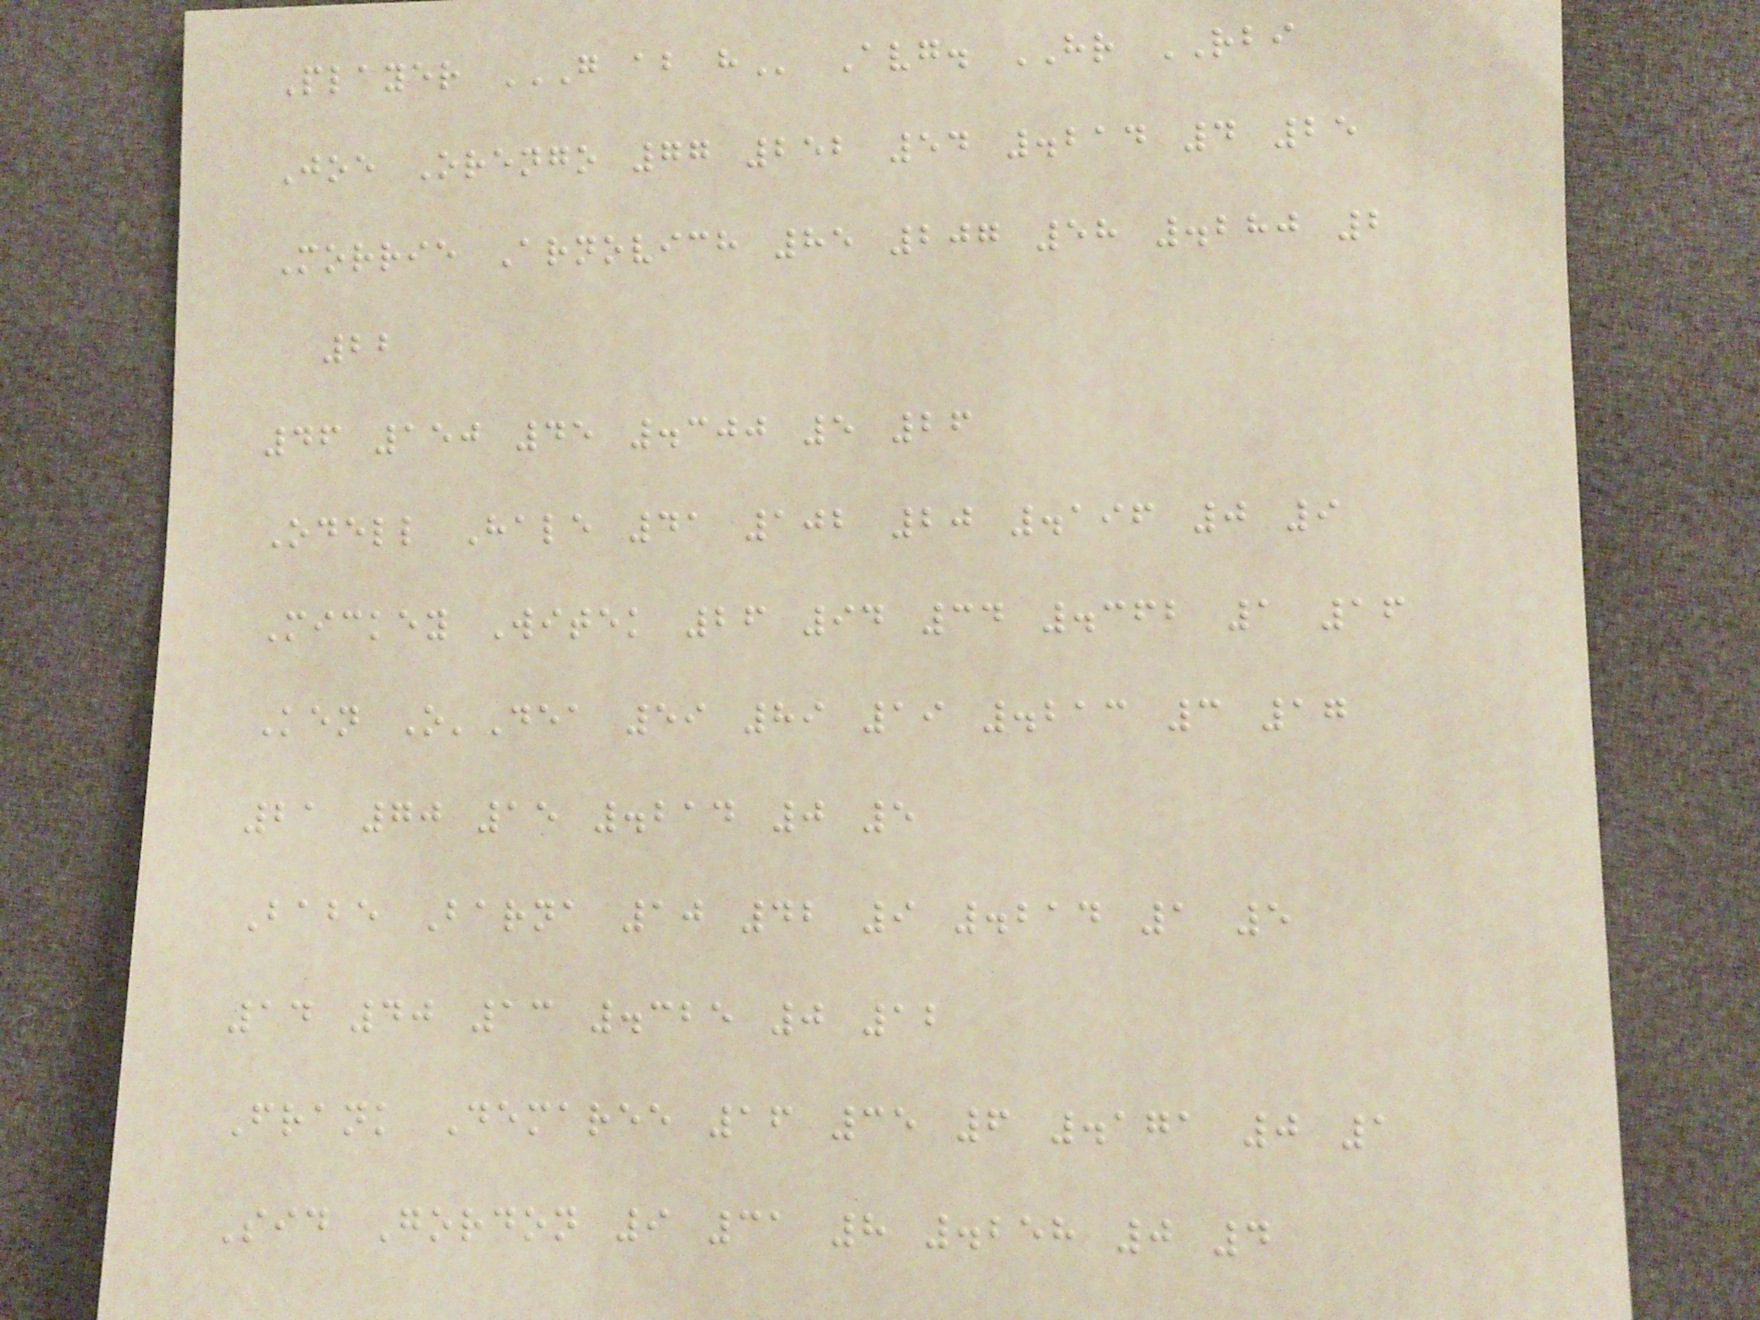Player G AB H Avg. HR RBI
Joe Orengo 77 252 54 .214 4 25
Morrie Arnovich 85 207 58 .280 2
22
46 150 45 .300 5 26
Odell Hale 41 102 20 .196 0 9
Mickey Witek 26 94 34 .362 1 16
Ken O'Dea 59 89 19 .213 3 17
21 70 15 .214 0 5
Babe Barna 10 42 9 .214 1 5
14 40 13 .325 0 12
Frank Demaree 16 35 6 .171 0 1
Sid Gordon 9 31 8 .258 0 4
